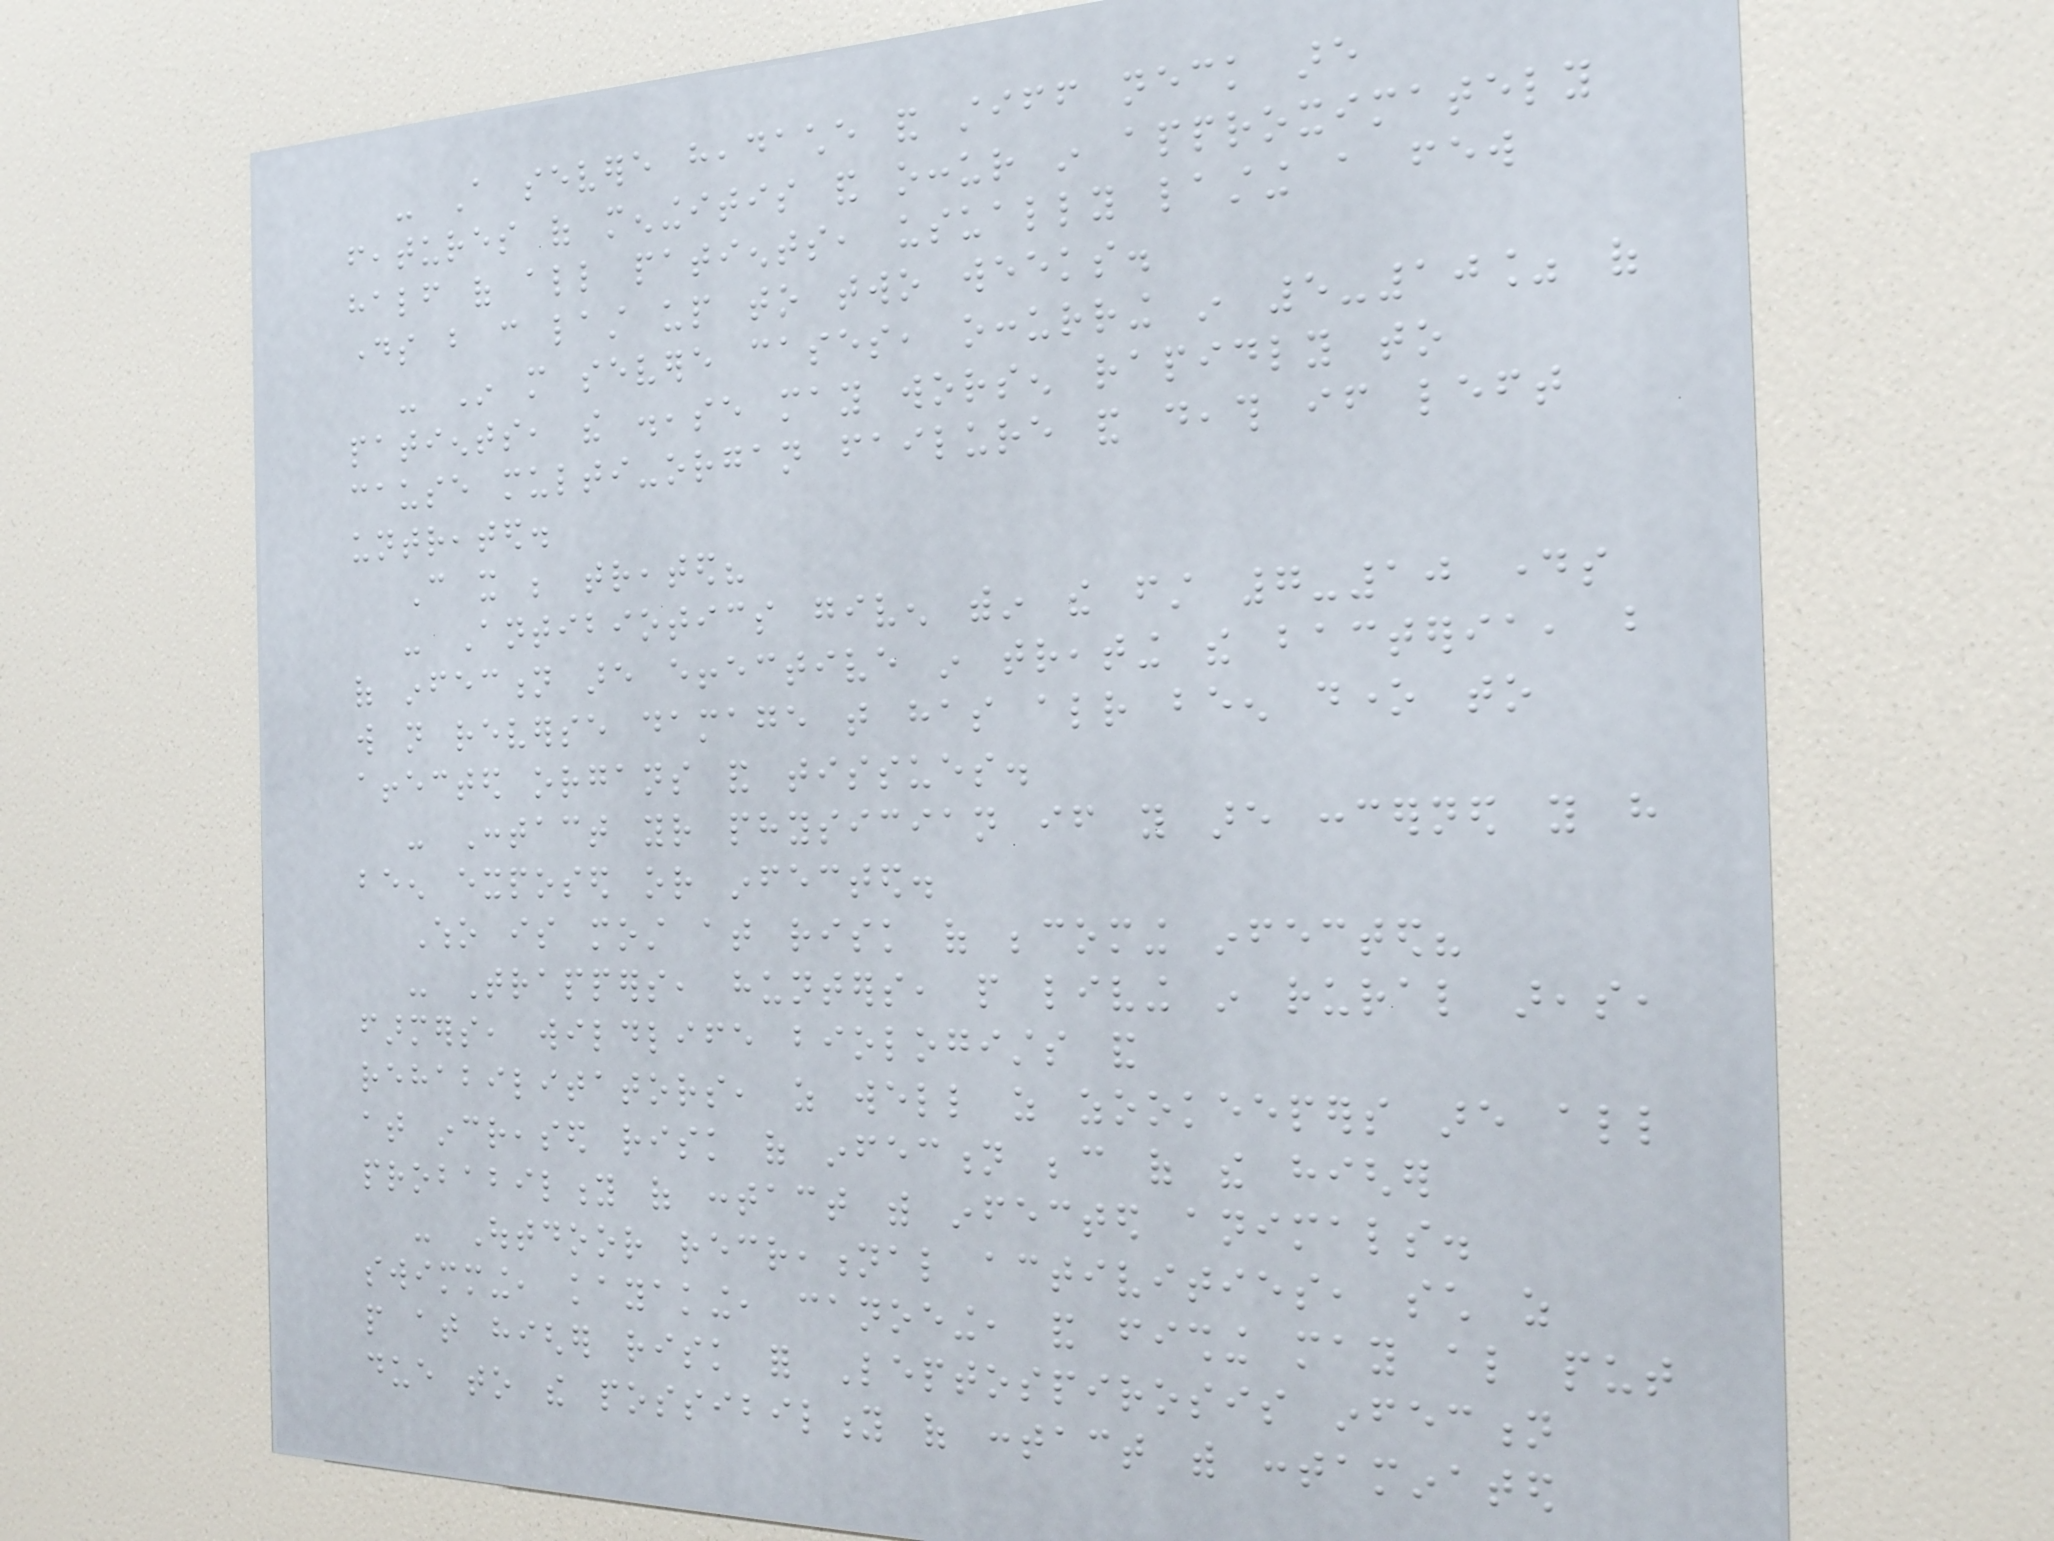- A severe headache and stiff neck are
features of meningitis and occur in approximately
half of all patients, usually lasting a few
days but can last up to two weeks.
- In more severe cases, occurring in 5-10% of
patients, the disease may worsen rapidly to
cause multi-organ failure and death if left
untreated.
Can it be treated?
- Antibiotics given within the first 7-10 days
of infection are effective in treating the bacteria, but
will not reverse damage that has already been done to
affected organs and tissues.
- Contact your physician if you are concerned you have
been exposed or infected.
Who is most at risk of becoming infected?
- Trappers, hunters, people living in rural areas,
farmers, wildlife biologists and
rehabilitators, as well as zookeepers are all
at increased risk of infection because of the higher
probability of contact with infected animals.
- Outdoor recreational activities, such as
swimming, kayaking, canoeing, and fishing may also put
people at higher risk for Leptospirosis infection
due to the possibility of contact with contaminated
